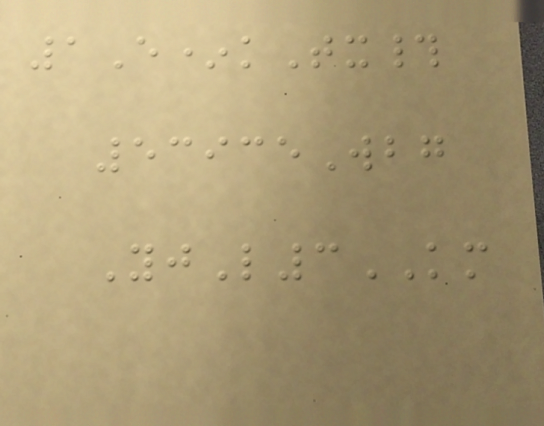1E*kTx#
53935Wbg
YjL3KM
